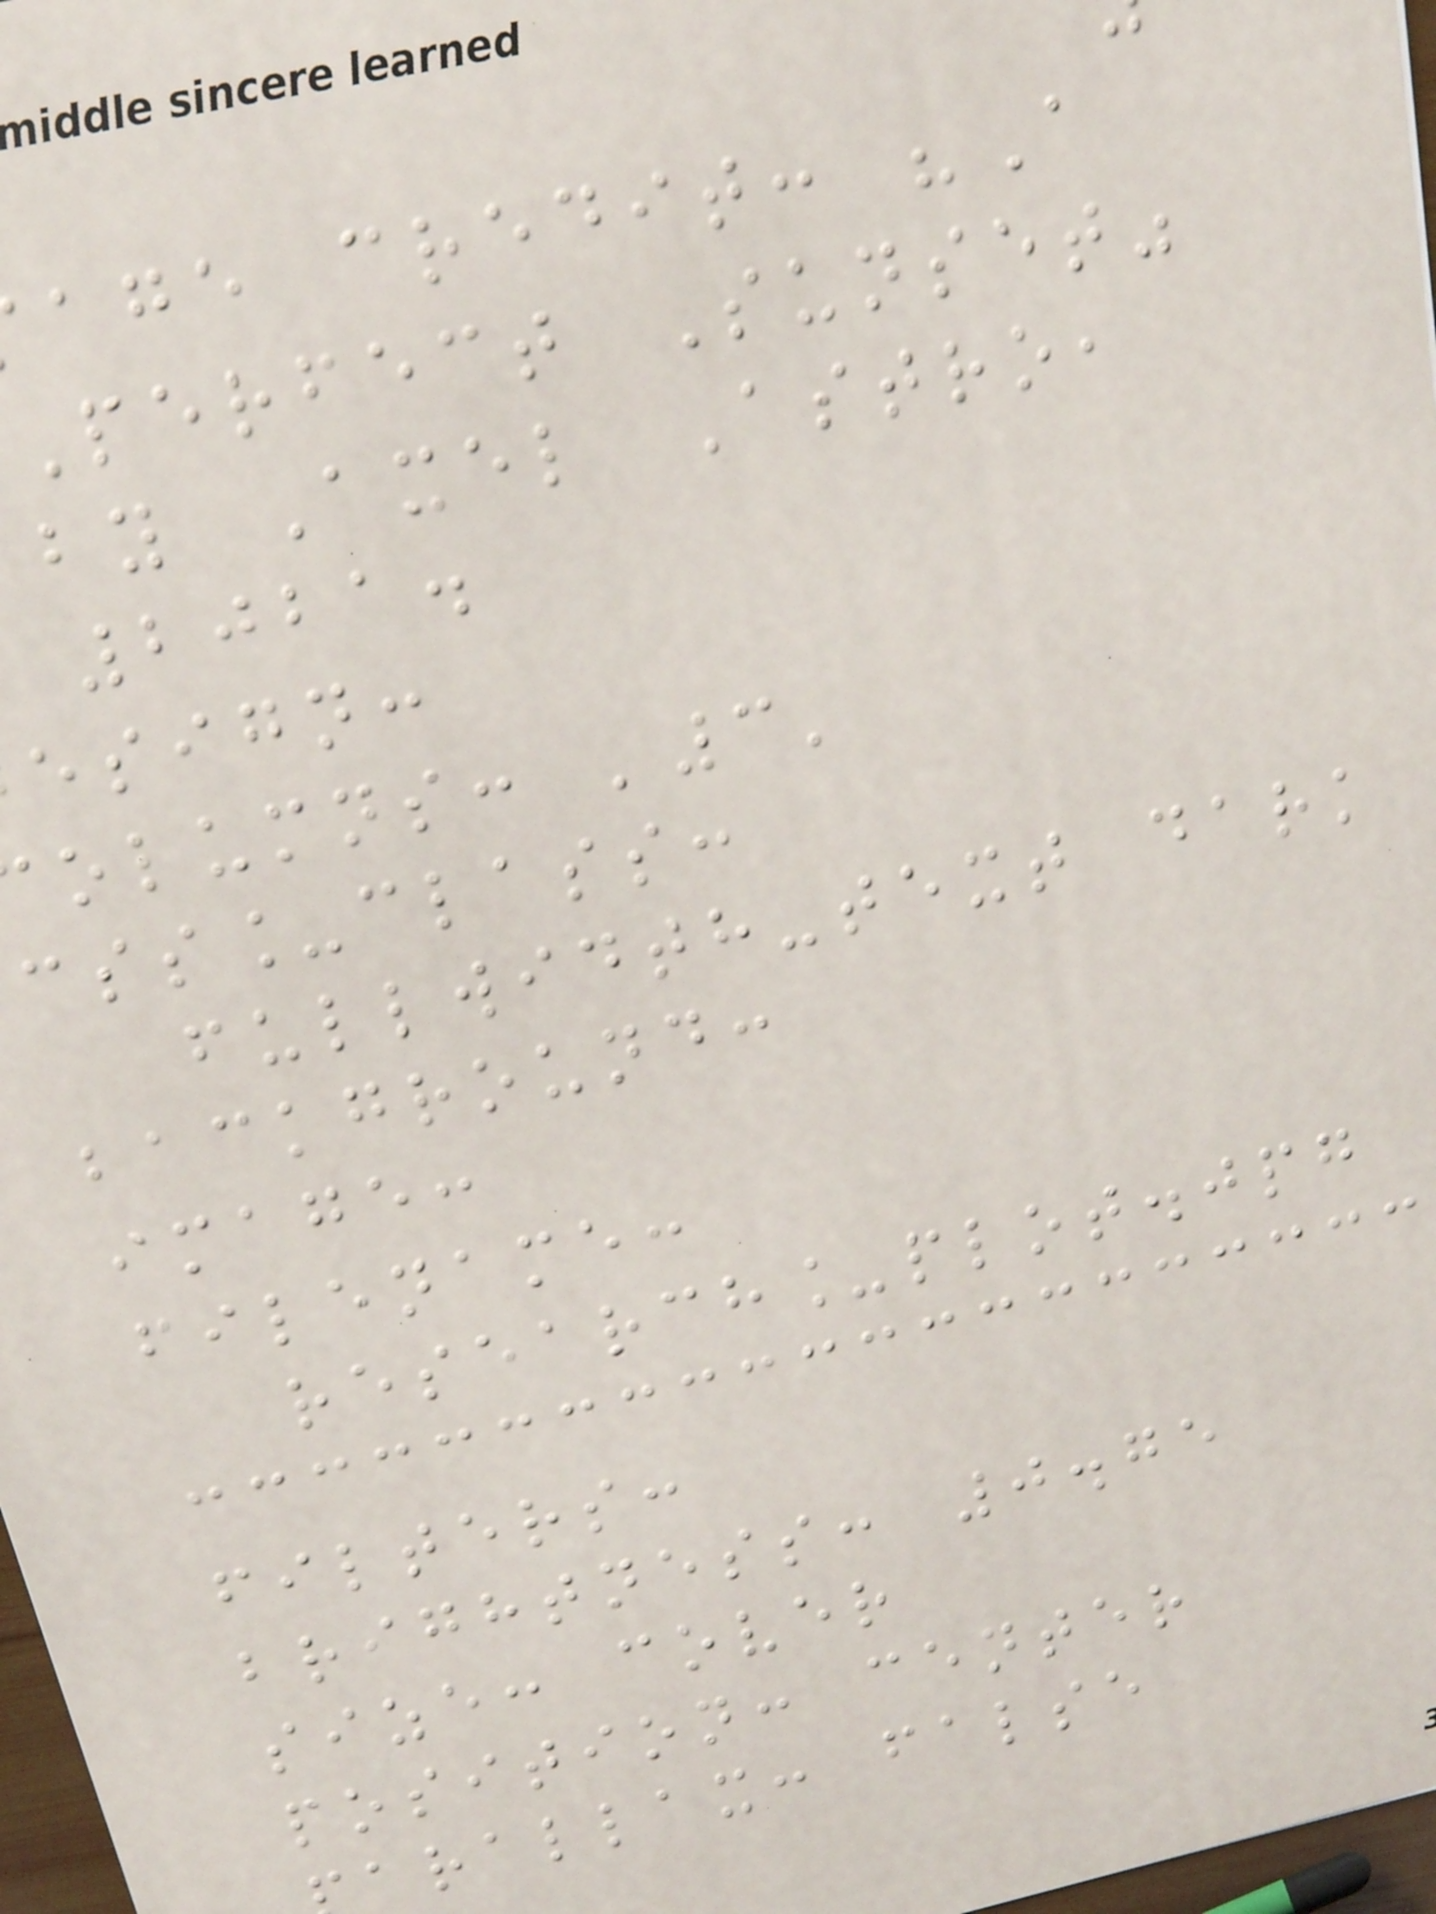age credit: "A
Perfect Sunset"
by Axel Astro,
2021.
esign:
olumns: '3'
css_class:
fullwidth-text dark
background:
image:
filename:
research_plot.jpg
filters:
brightness: 0.75
size: cover
position: center
arallax: false
